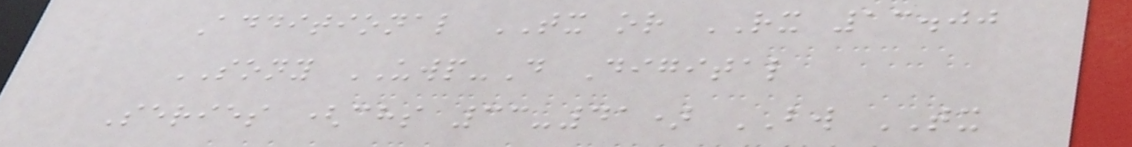Additional TX or RX 13.00
SONY UWP-D Digital
Series (chs 33-41) BW TX
